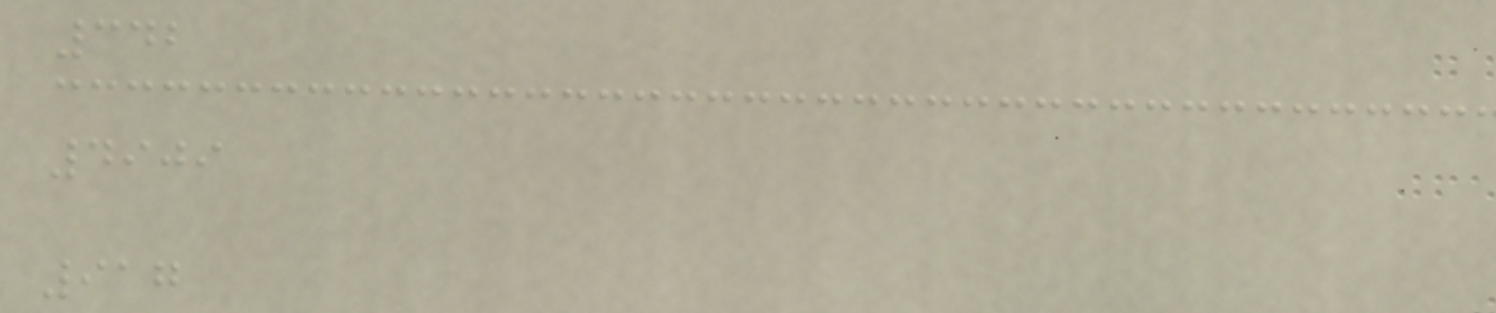342
4909
917
